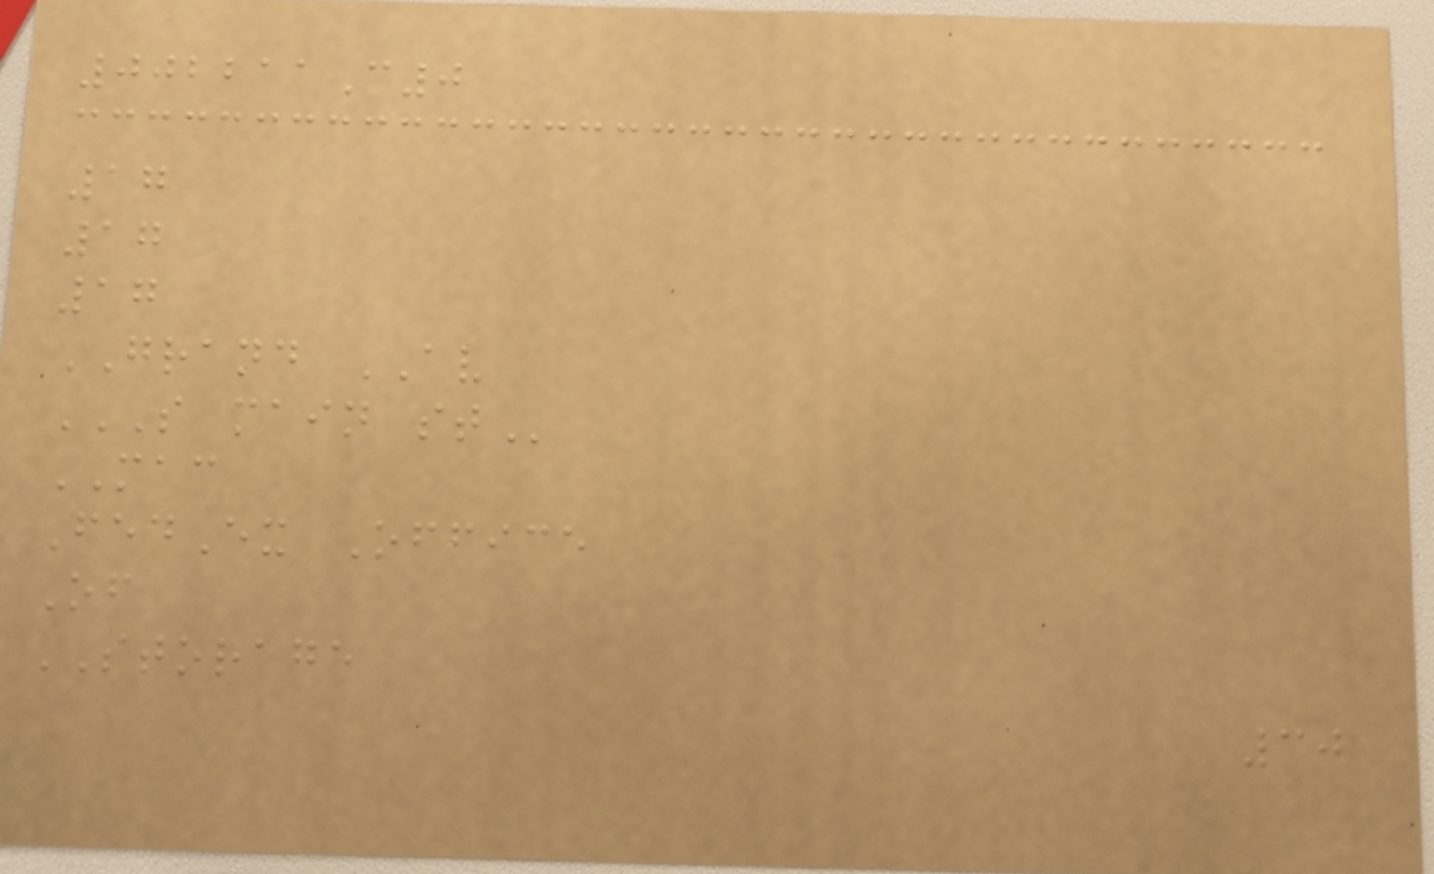002211C0
17
17
17
GRAND AV
S MAIN ST
MAC
FedEx Office
Of
STORAGE
30
